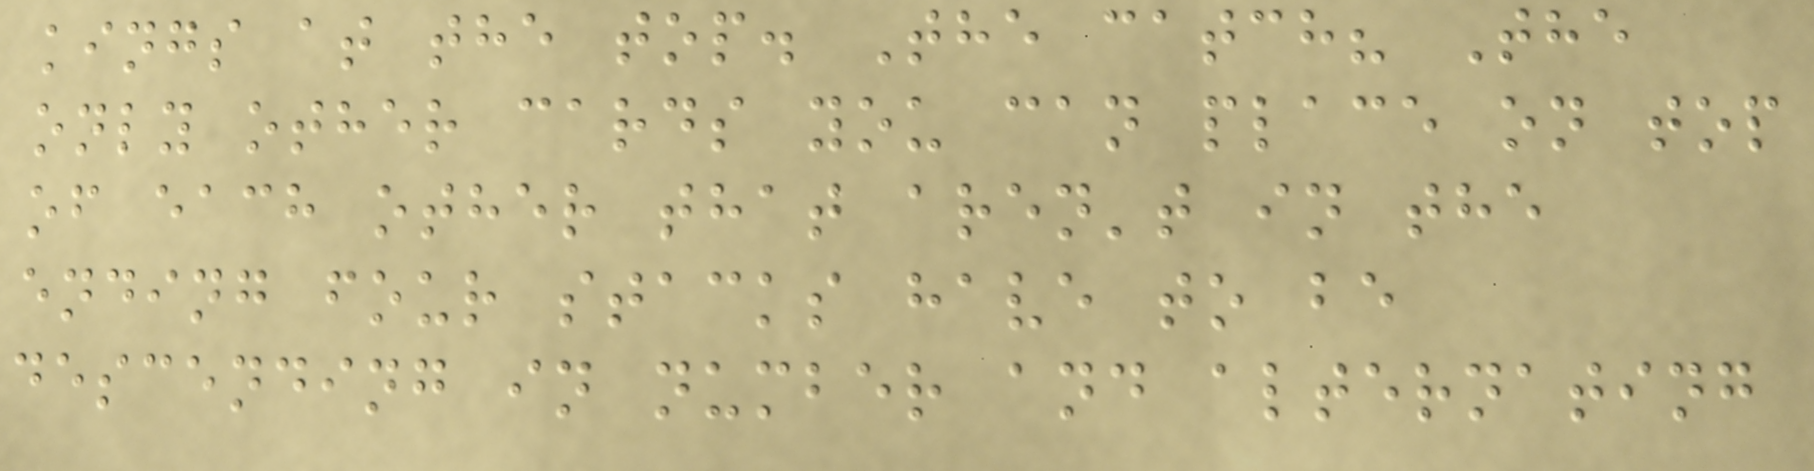kings at the top. The catch? The
only other cards you can place on top
of each other that aren't in the
ending four stacks have to be
descending in number and alternating
